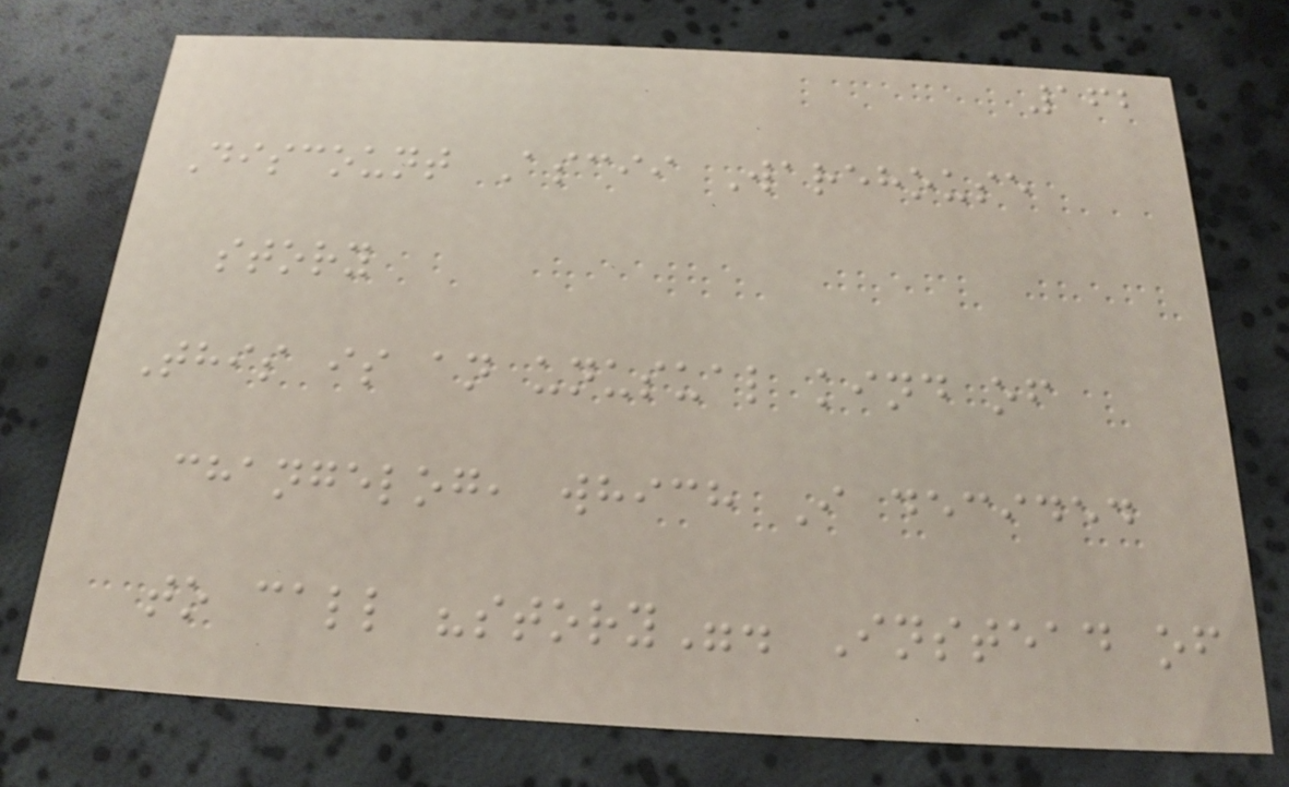162
Discount Ascii Warehouse
story
This is an unusual kind of
changelog, which I decided
to call "story". Instead of
